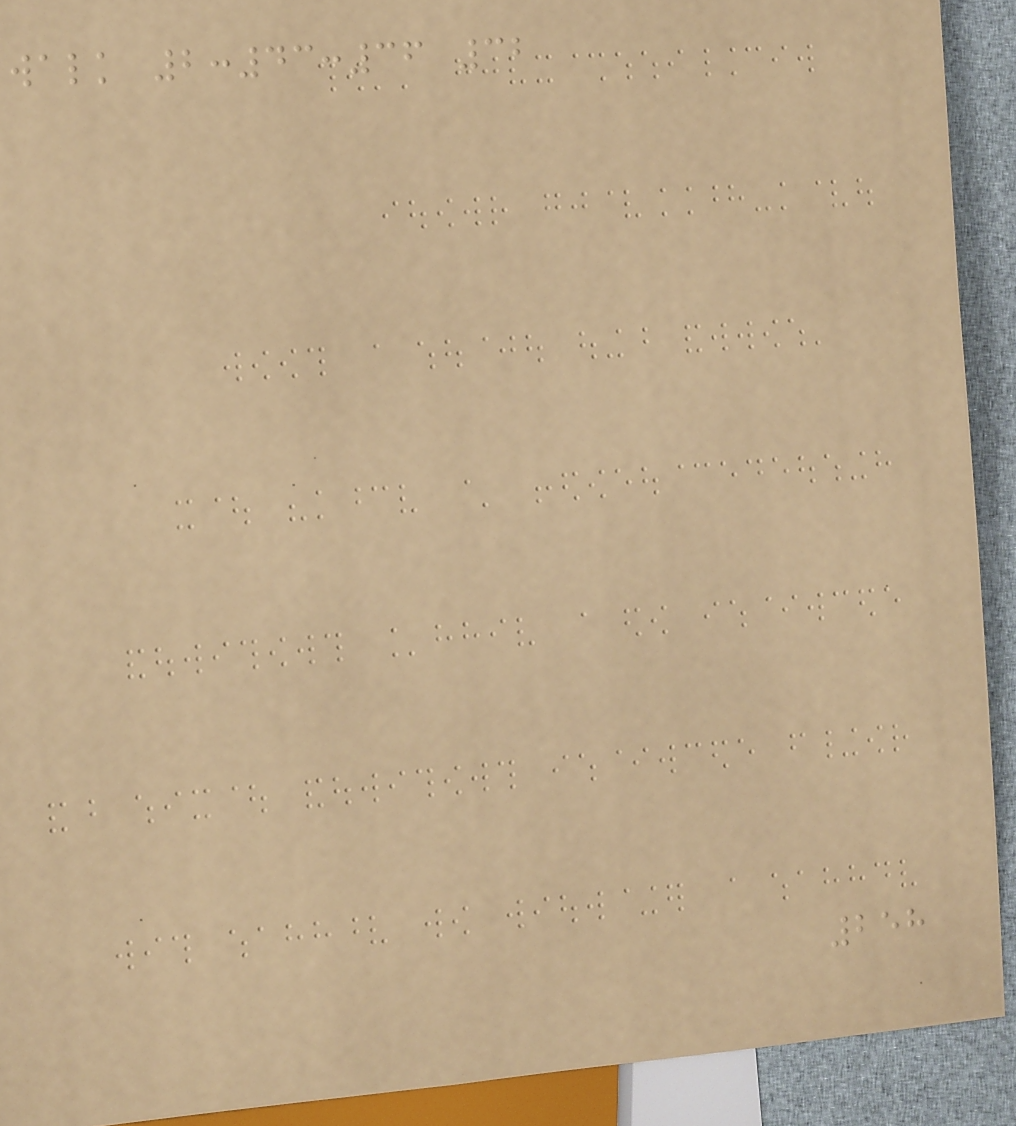walk 2:43:36 32
258
